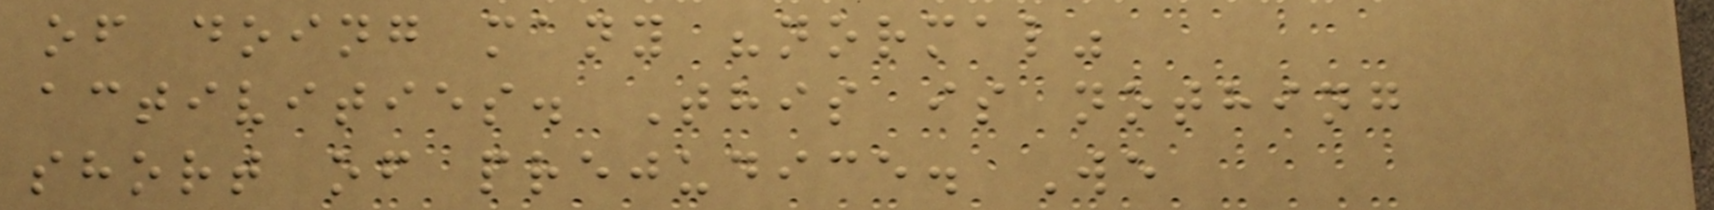of doing many "normal"
activities. This is nothing
short of prejudice. We
